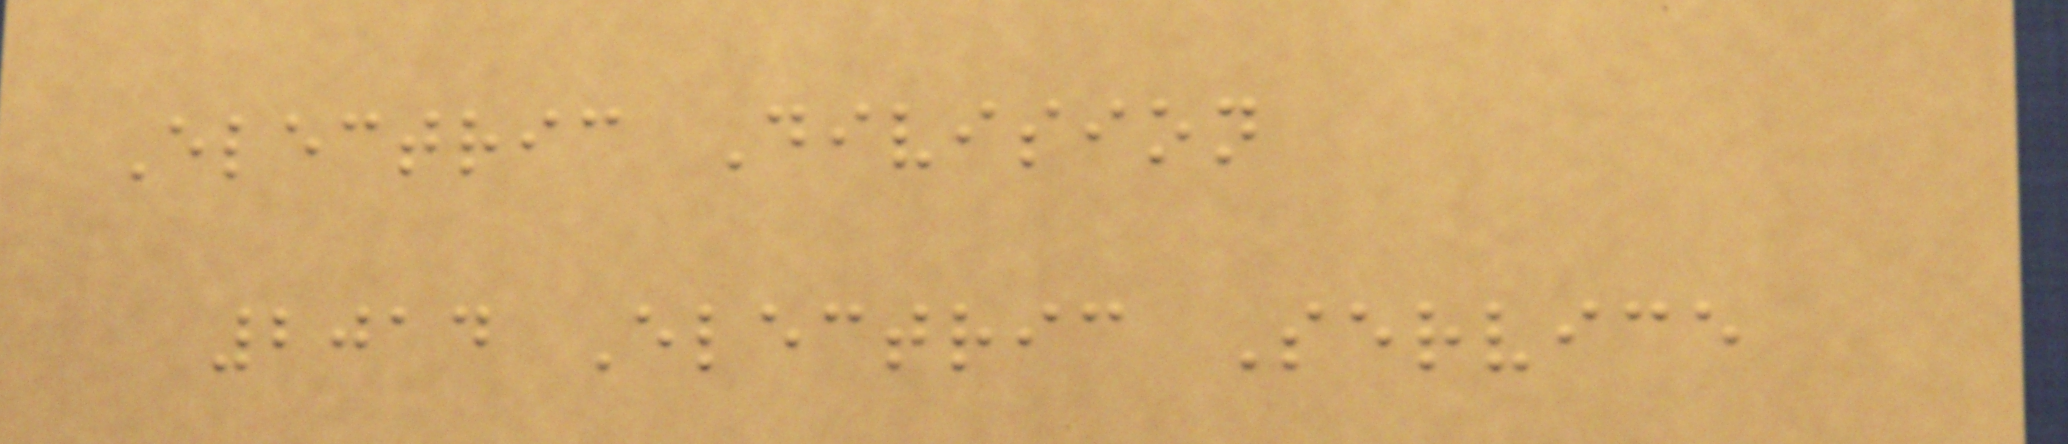Electric Division
2014 Electric Service
